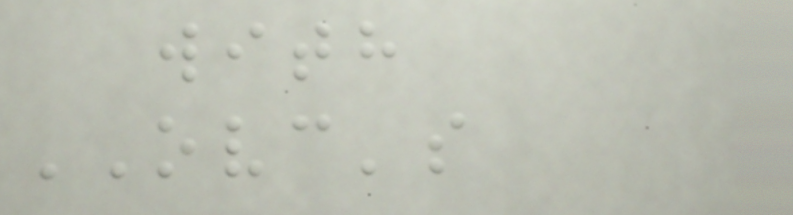with
OVC's
